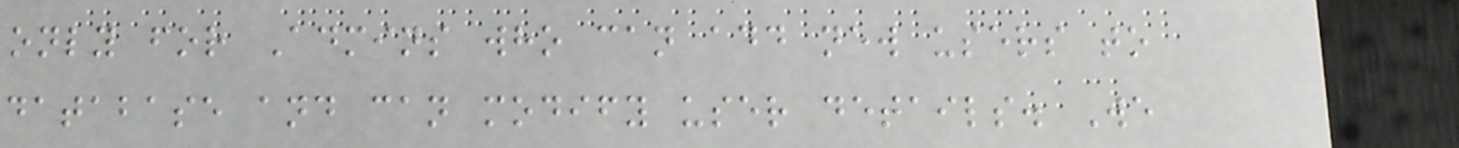only for Admins who can add new users to
database and can modify user details. We
